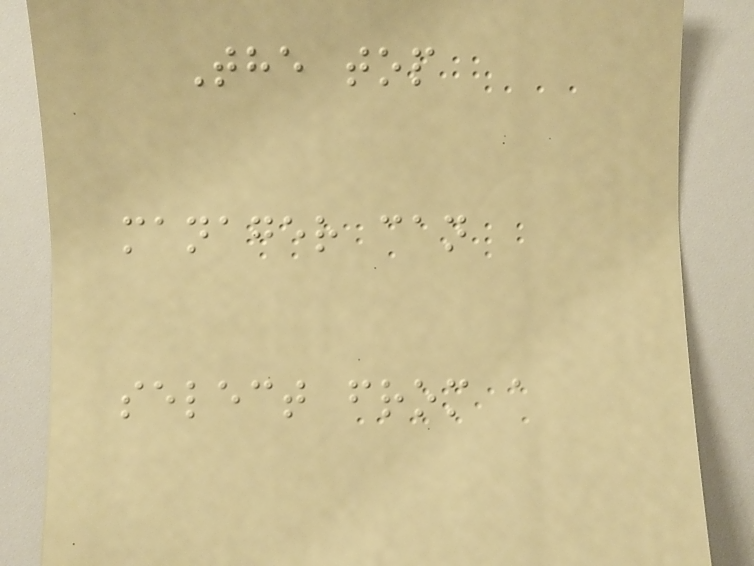The top
manager can
select from a
